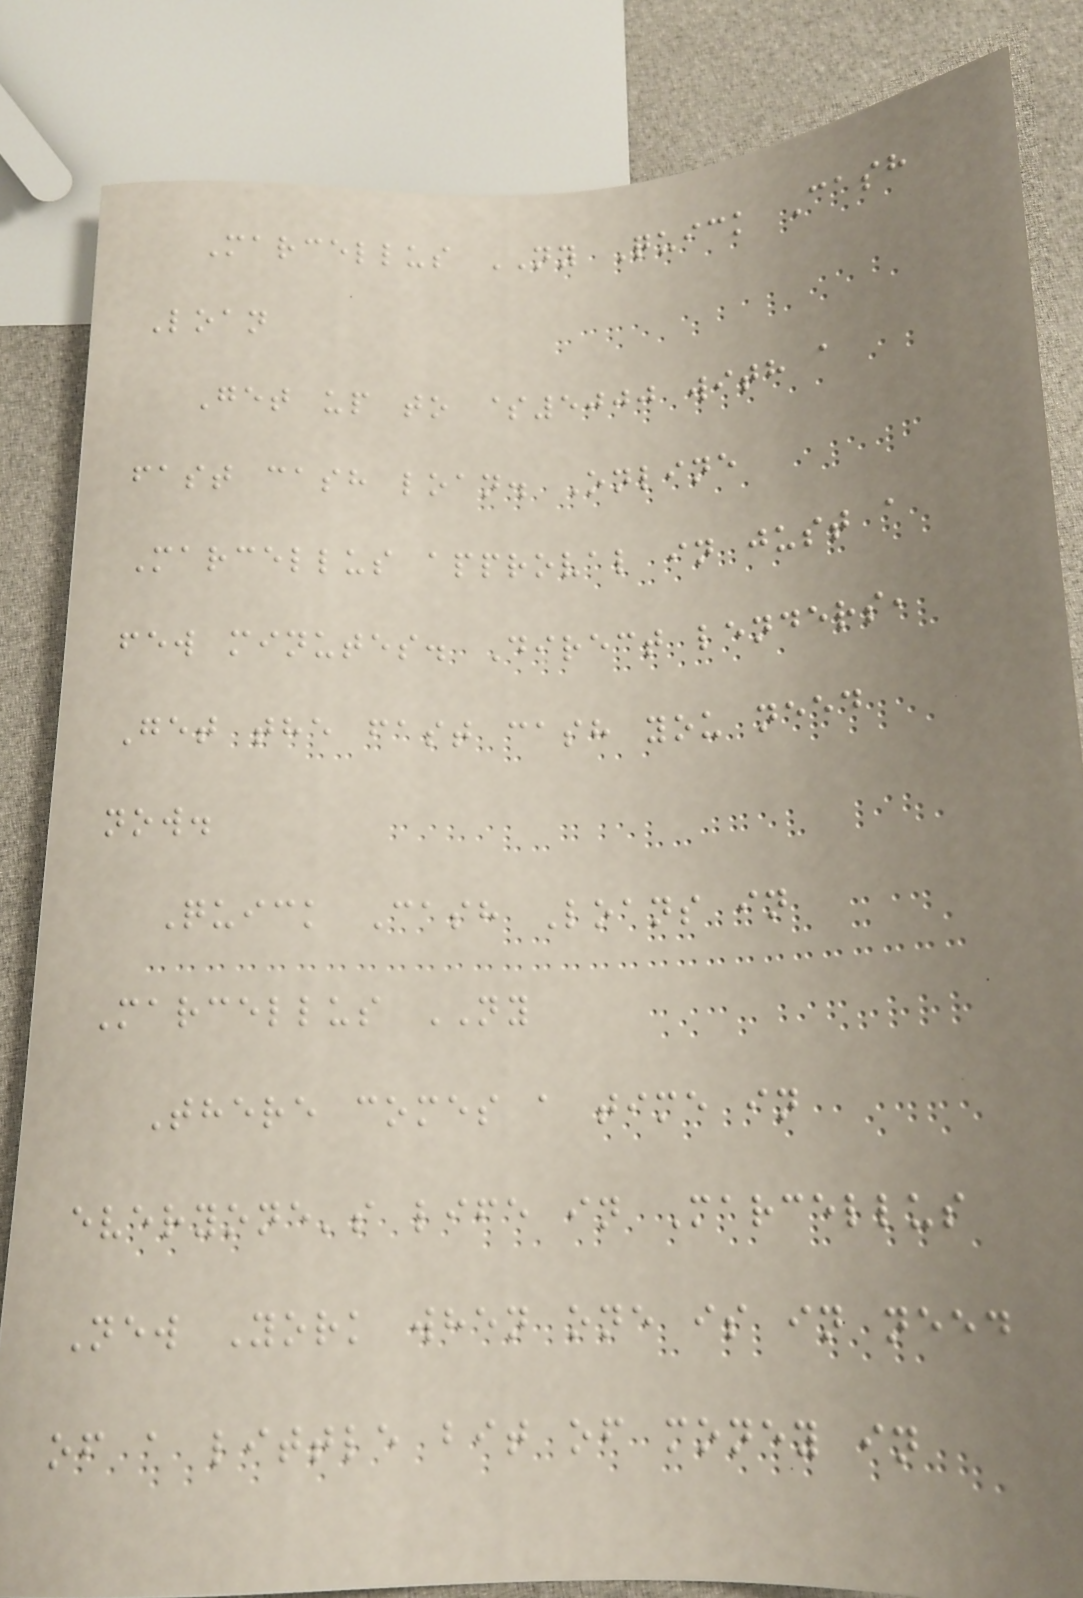Marcellus NY Quick Cash
Loan
Get up to $5000 with a
fast cash loan. Online
Marcellus approval in just a
few minutes. Direct lenders,
Get the fast cash you need
now.
Quick Cash Loans in
Marcellus NY
There comes a time in
everyone's life in Marcellus
New York when one is in need
of a little bit of money in
